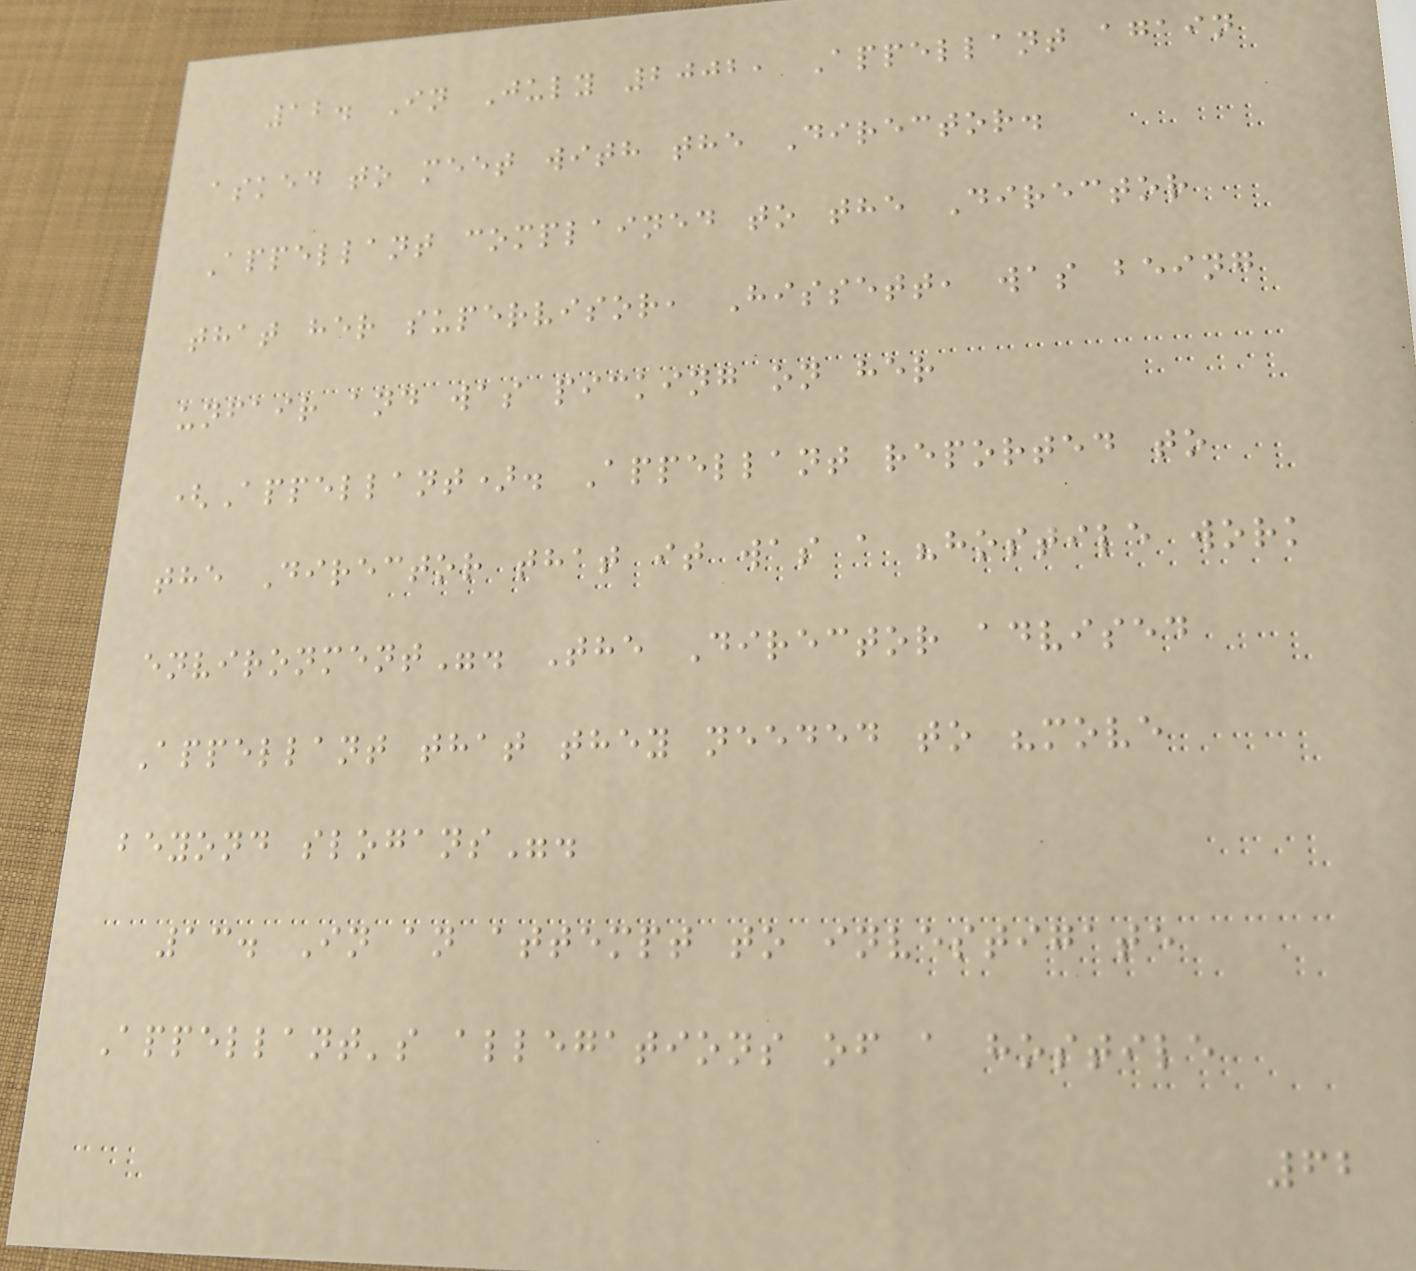12. In July 2002, Appellant again
asked to meet with the Director.
Appellant complained to the Director
that her supervisor, Hissett, was being
unfair and was picking on her
(Appellant). Appellant reported to
the Director that it was a "hostile work
environment". The Director advised
Appellant that they needed to "move
beyond slogans".
13. In an attempt to investigate
Appellant's allegations of a hostile
62
